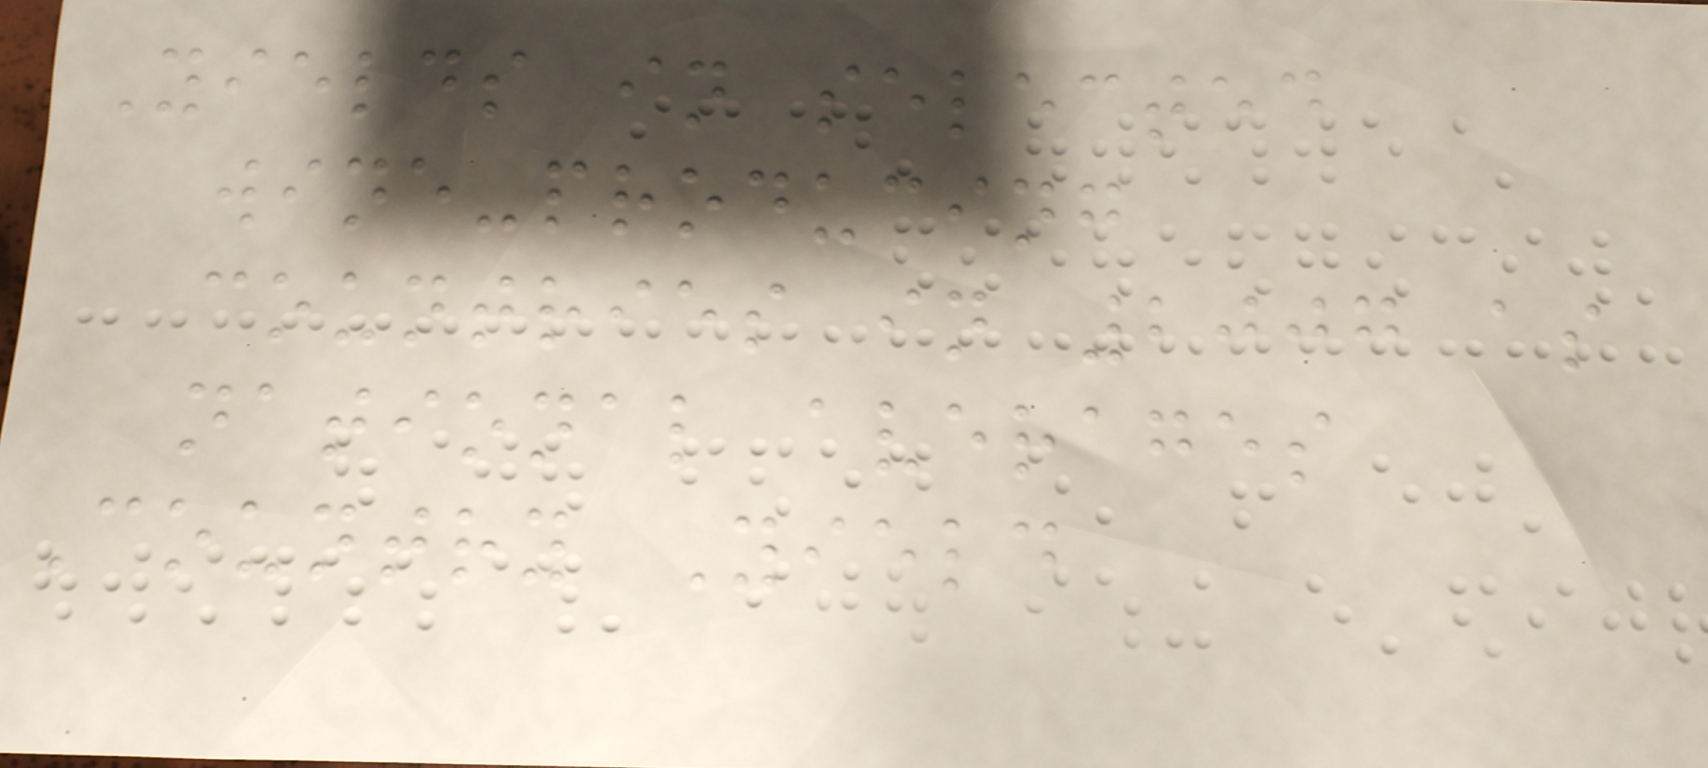Yields in selected
wine-producing
countries in 2007 as
national averages
Country Yield
